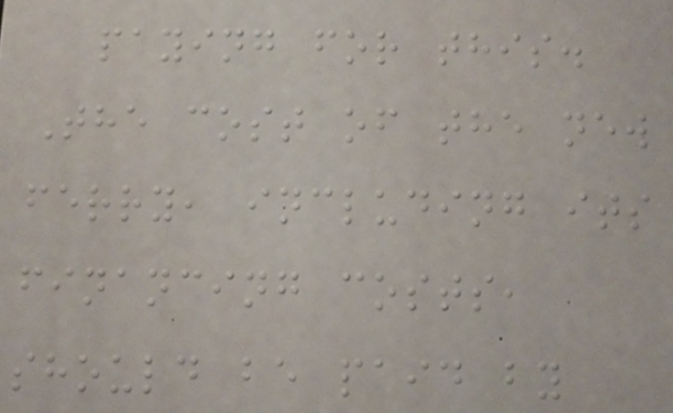paying for this.
The cost of the new
ferry, including its
financing costs,
should be paid by
